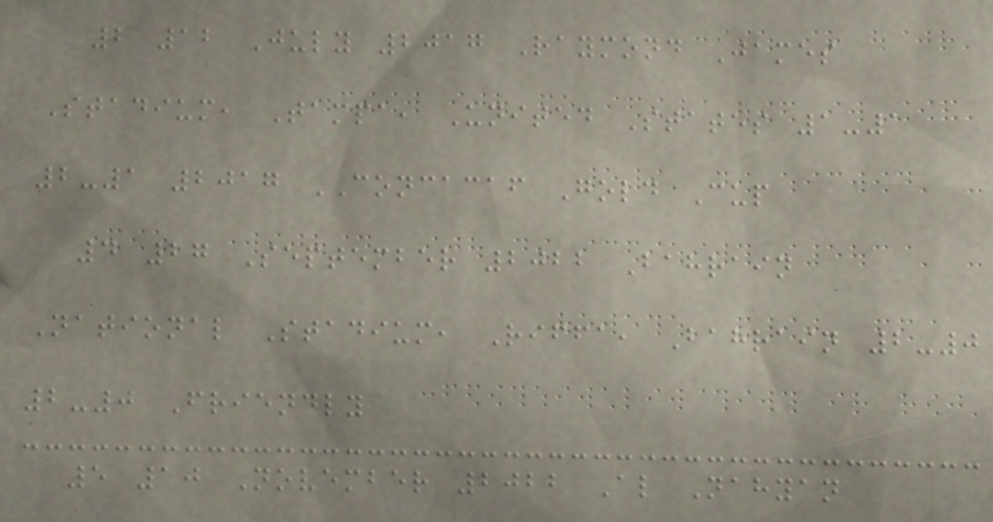2 12 July 2017 Raymond James
Stadium, Tampa, United States 1-1
2-1 2017 CONCACAF Gold Cup
4 27 September 2022 Bahrain
National Stadium, Riffa, Bahrain 2-0
2-0 Friendly
5 10 November 2022 Al Nahyan
